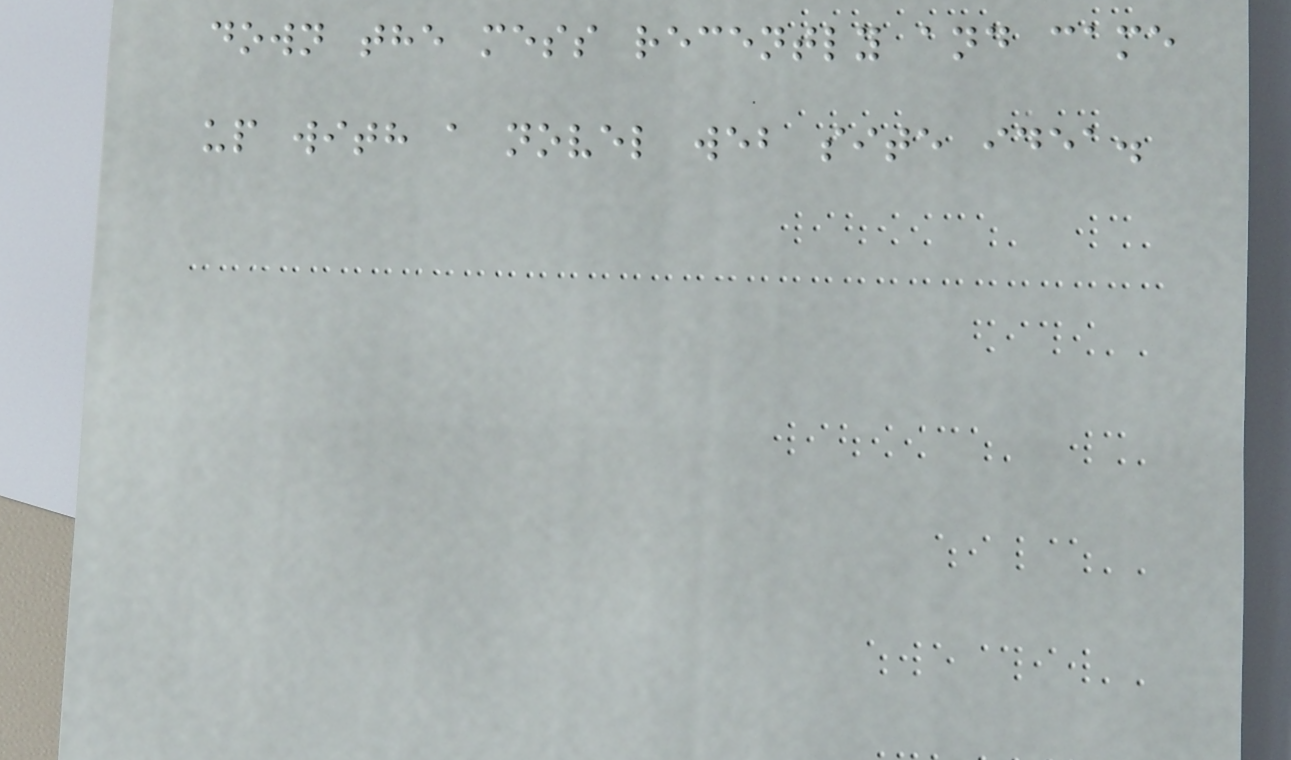down the mess recently and came
up with a novel web site idea.
